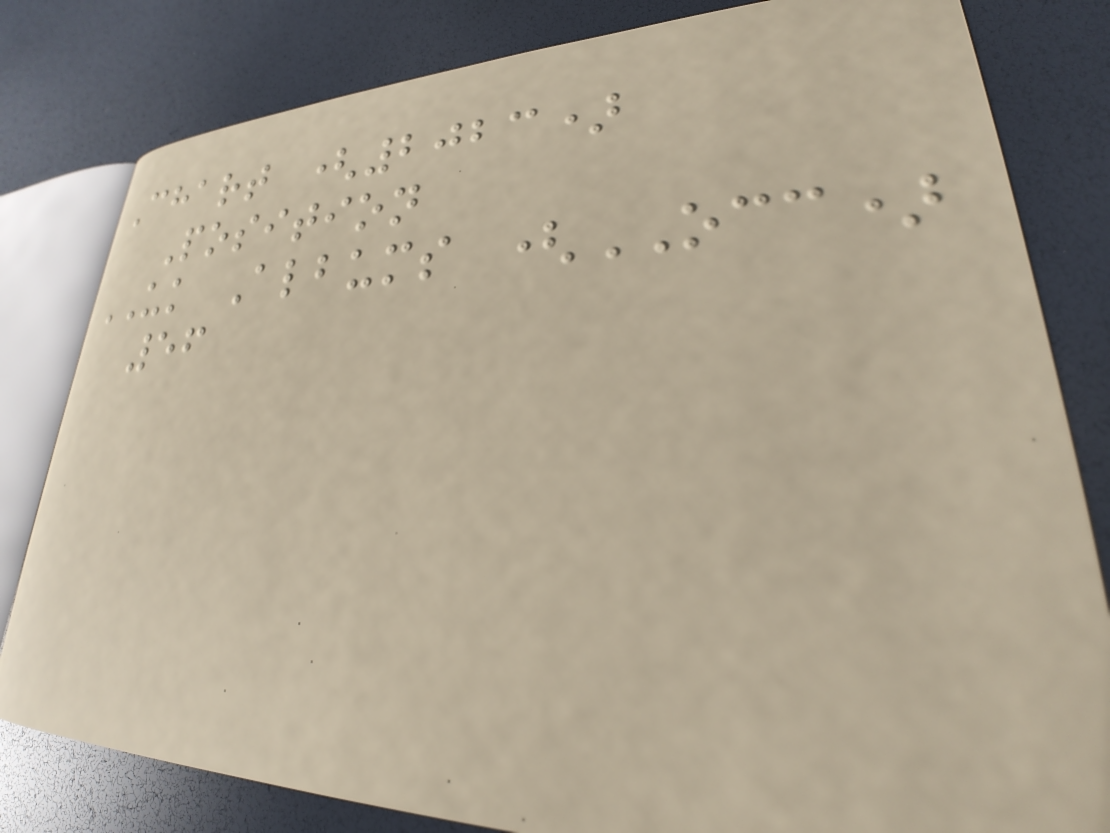Chart (2023)
Position
UK Albums (OCC)
56
